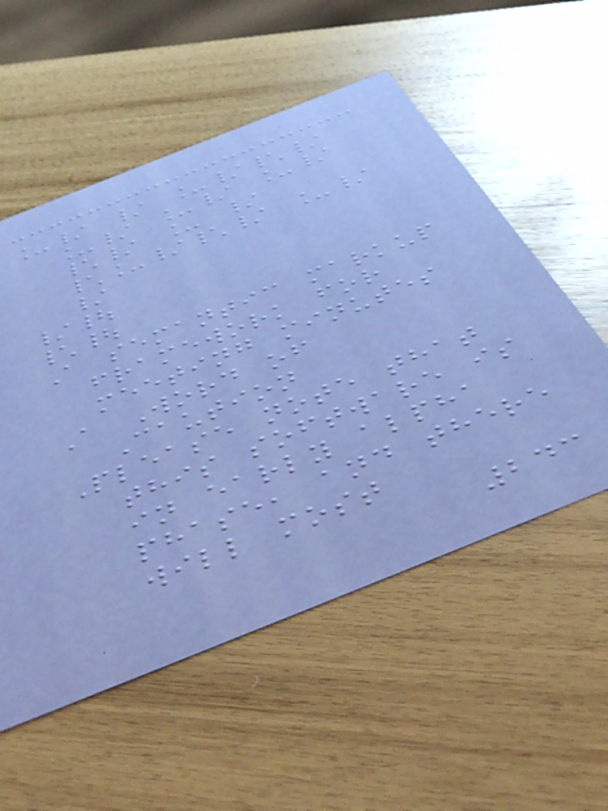_/ / _/\/
_/ _/ _/
\/ _ /
\_/\/ _/
/
/|
\|
A semantic markup
framework for
meeting minutes
A Word of
Caution
Please note that
this software is
in early alpha
phase, and there
will most
243
